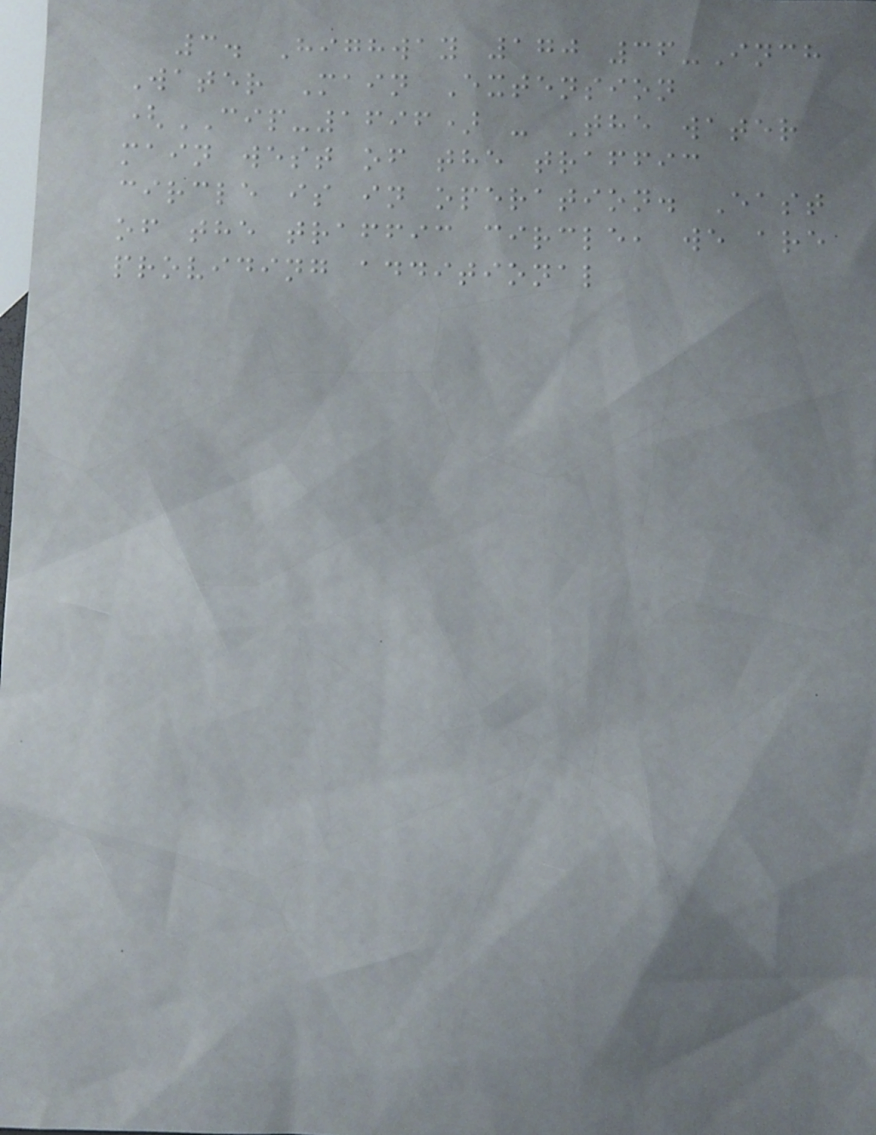3. Highway 170 36-Inch
Water Main Extension
(CIP-1696) - The water
main west of the traffic
circle is in operation. East
of the traffic circle, we are
providing additional
